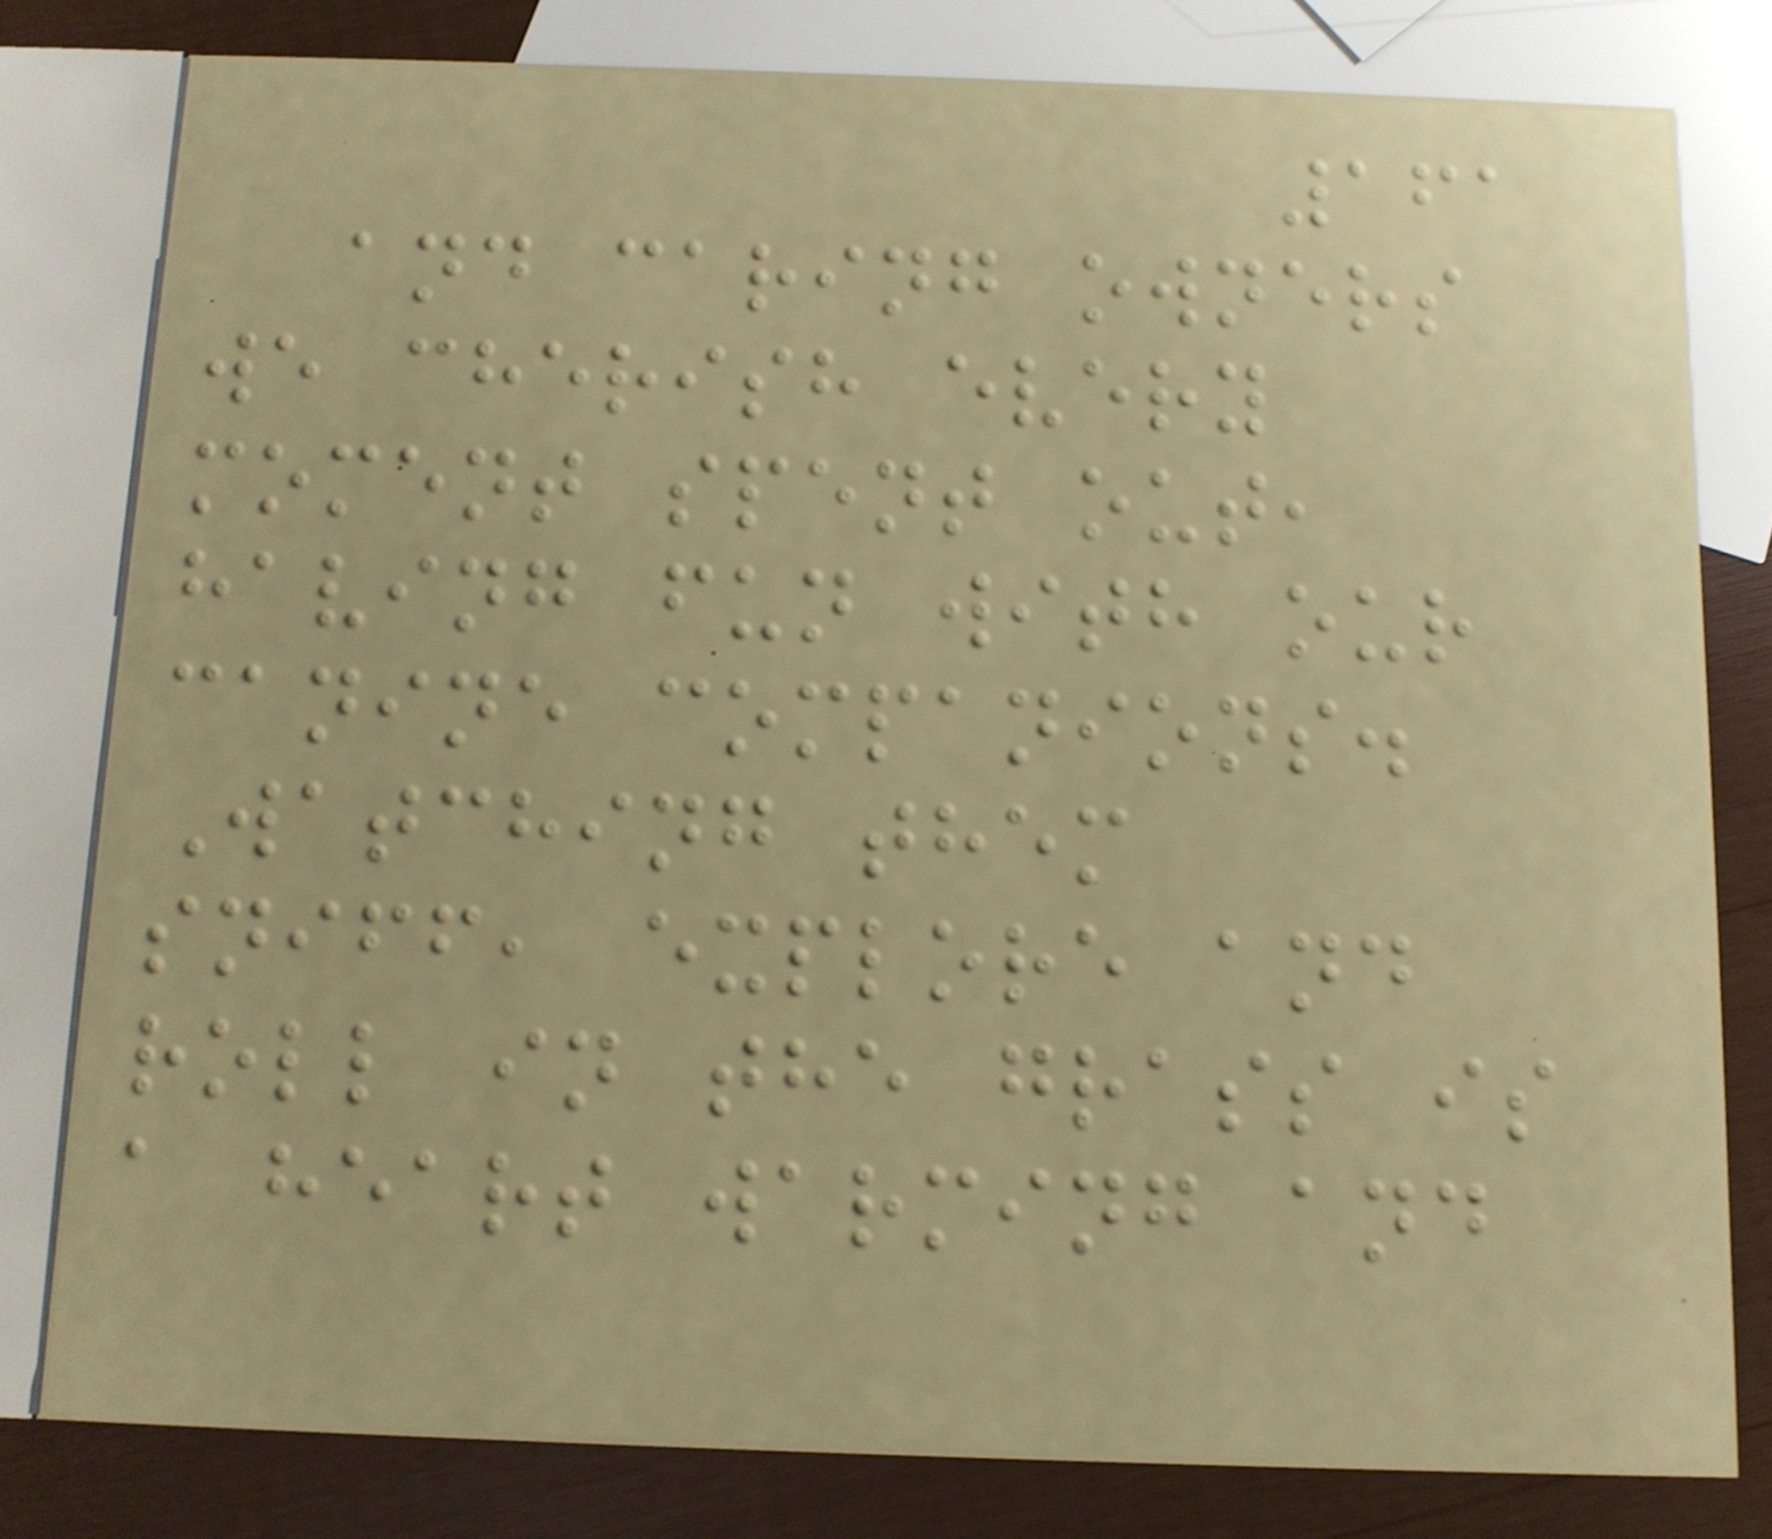161
and caring owners
we cherish every
moment spent out,
having fun with our
canine companions.
Watching them
sniff, explore and
roll in the grass is
a heart warming and
